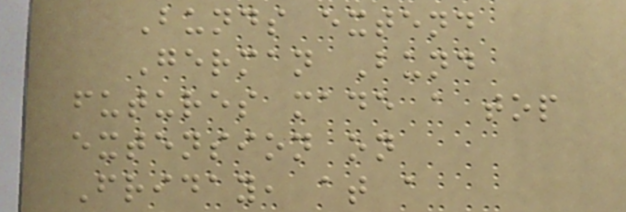Bunds extend
German Bund
futures made a top
extension on
Friday, at a
